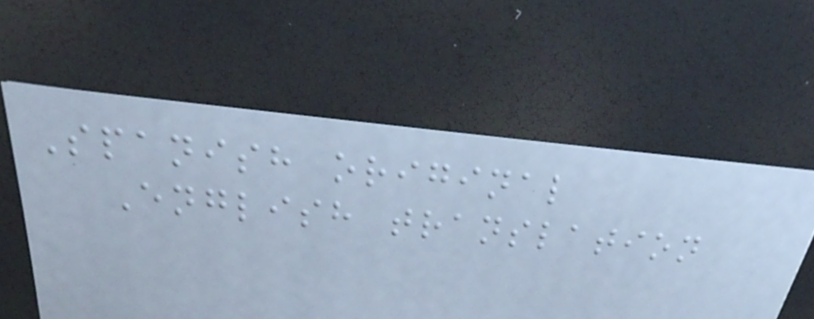Spanish original
English translation
